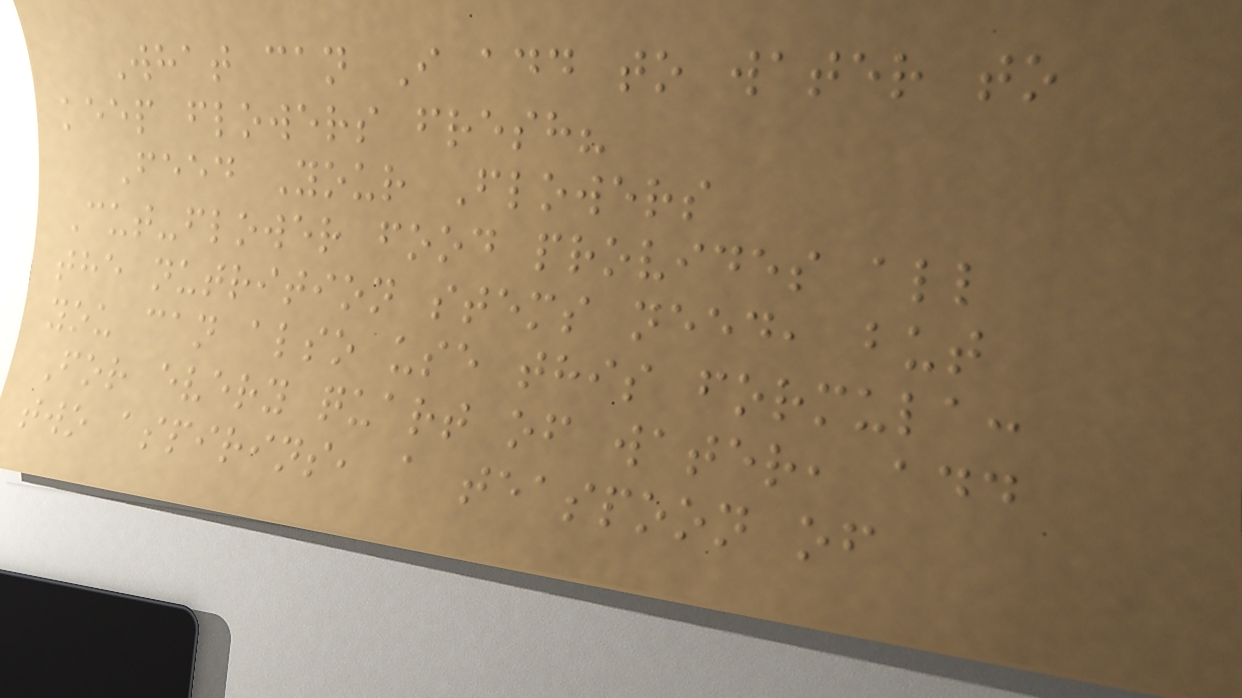What can I add to water to
keep flowers fresh?
Feed Your Flowers
Cut-flower food provides all
the nutrition stems need, but
you can also use this formula:
For every quart of water, add
two aspirins, a teaspoon of
